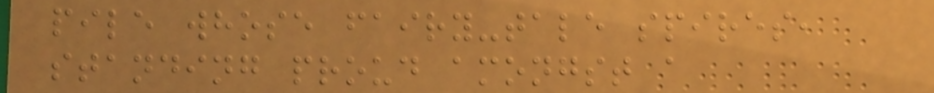pile whose fairy-tale spires,
standing proud amongst a
